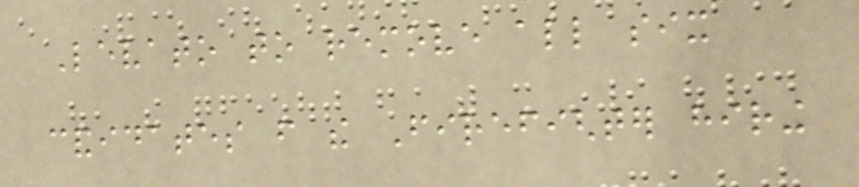Levato to remove all six
candidates from the Firefighter hiring
